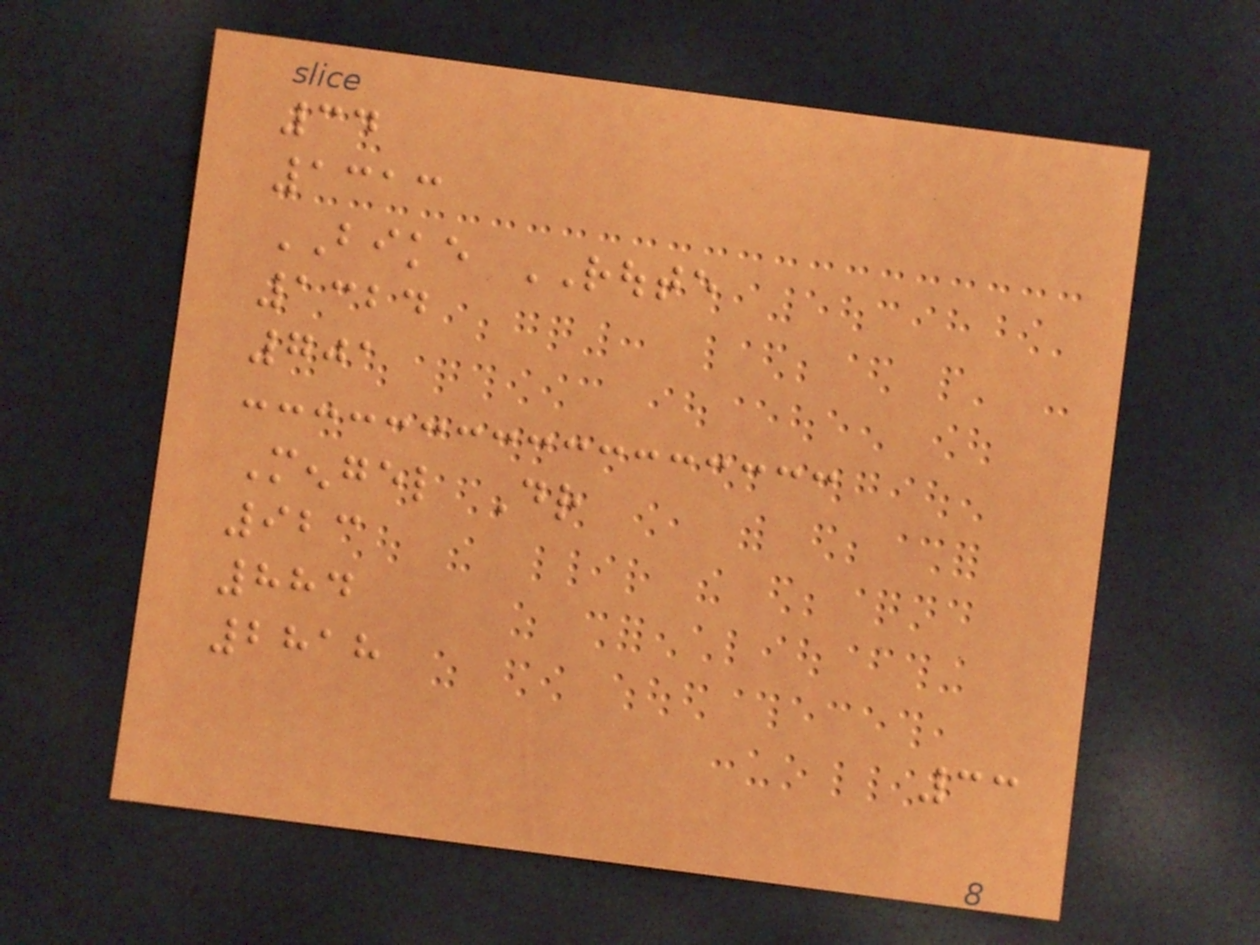34
1313
BIKE ROUTE
1324
701
Mengel Dr
923
884
2818
33
